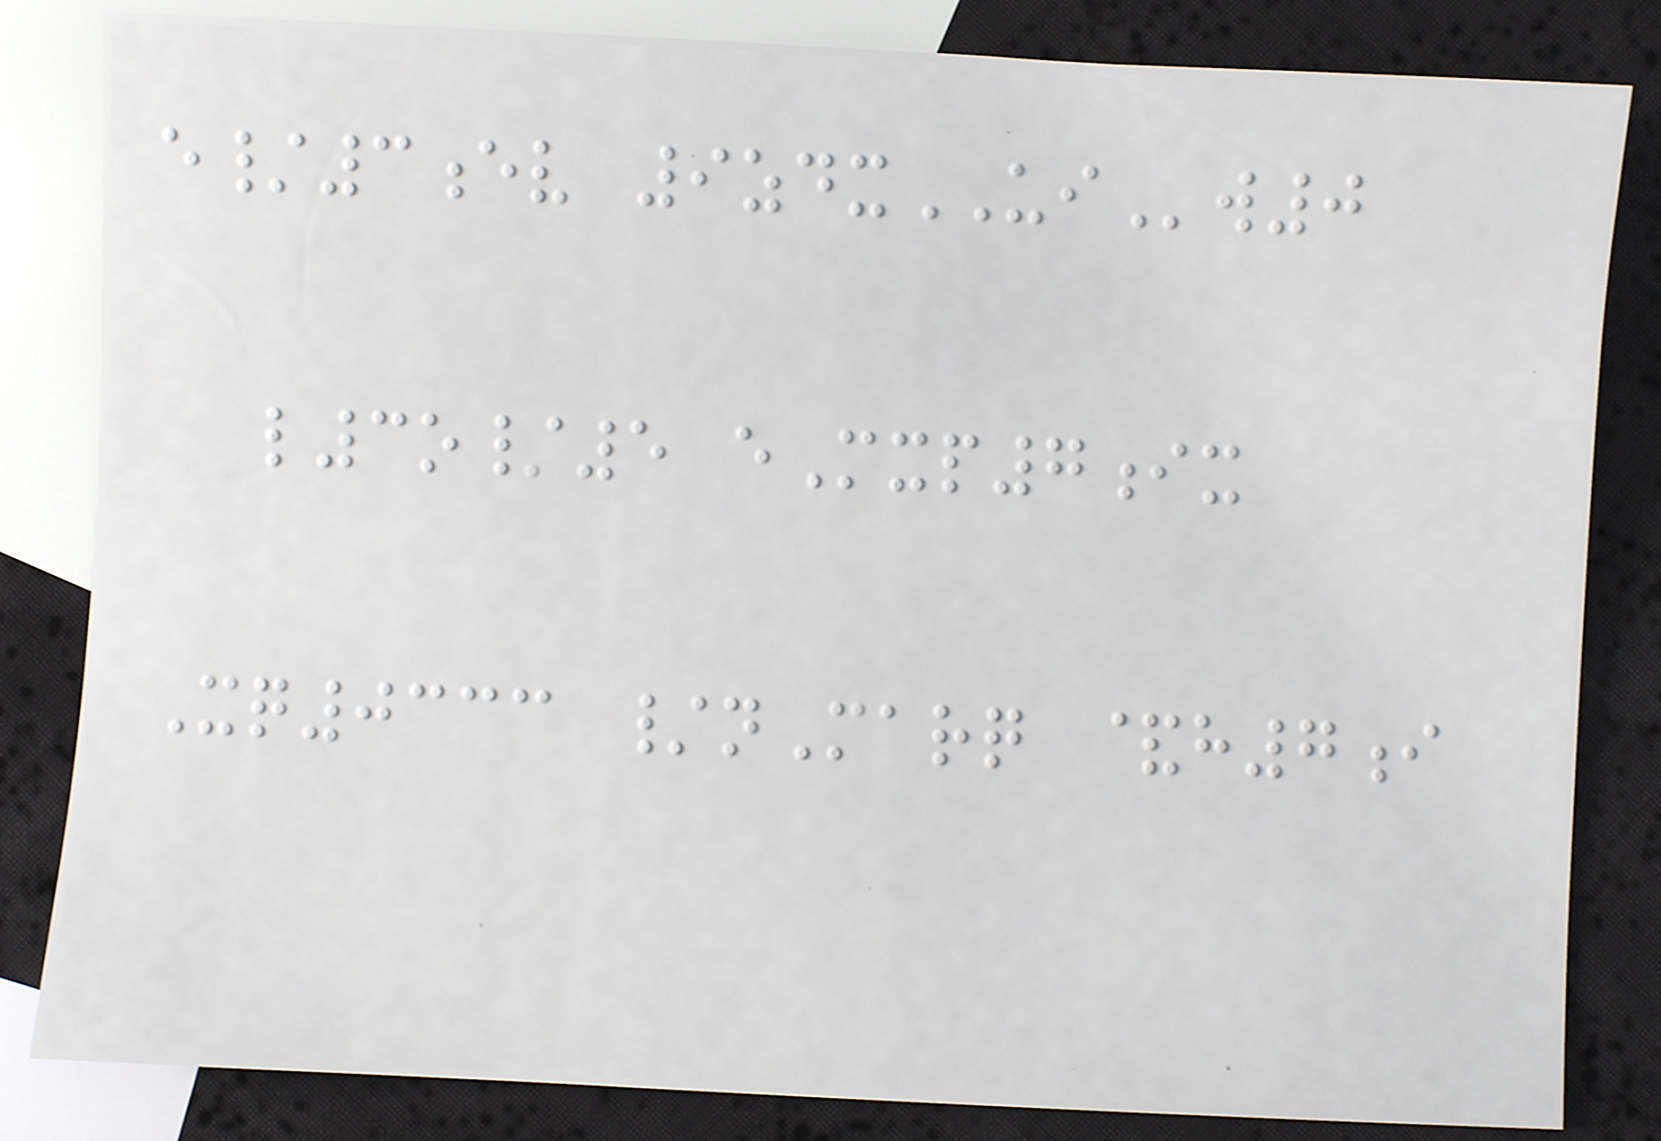e/3ev 9zdxUIw0
l3o/5 eMxp7ix
Xq0333 /nMarq &h7i
